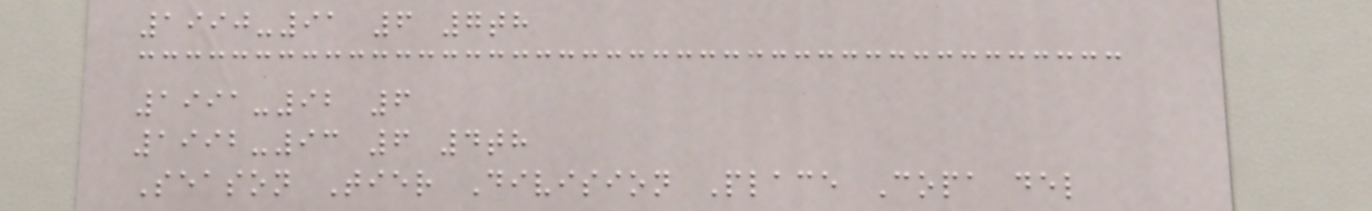1990-91 6 7th
1991-92 6
1992-93 6 4th
Season Tier Division Place Copa del
